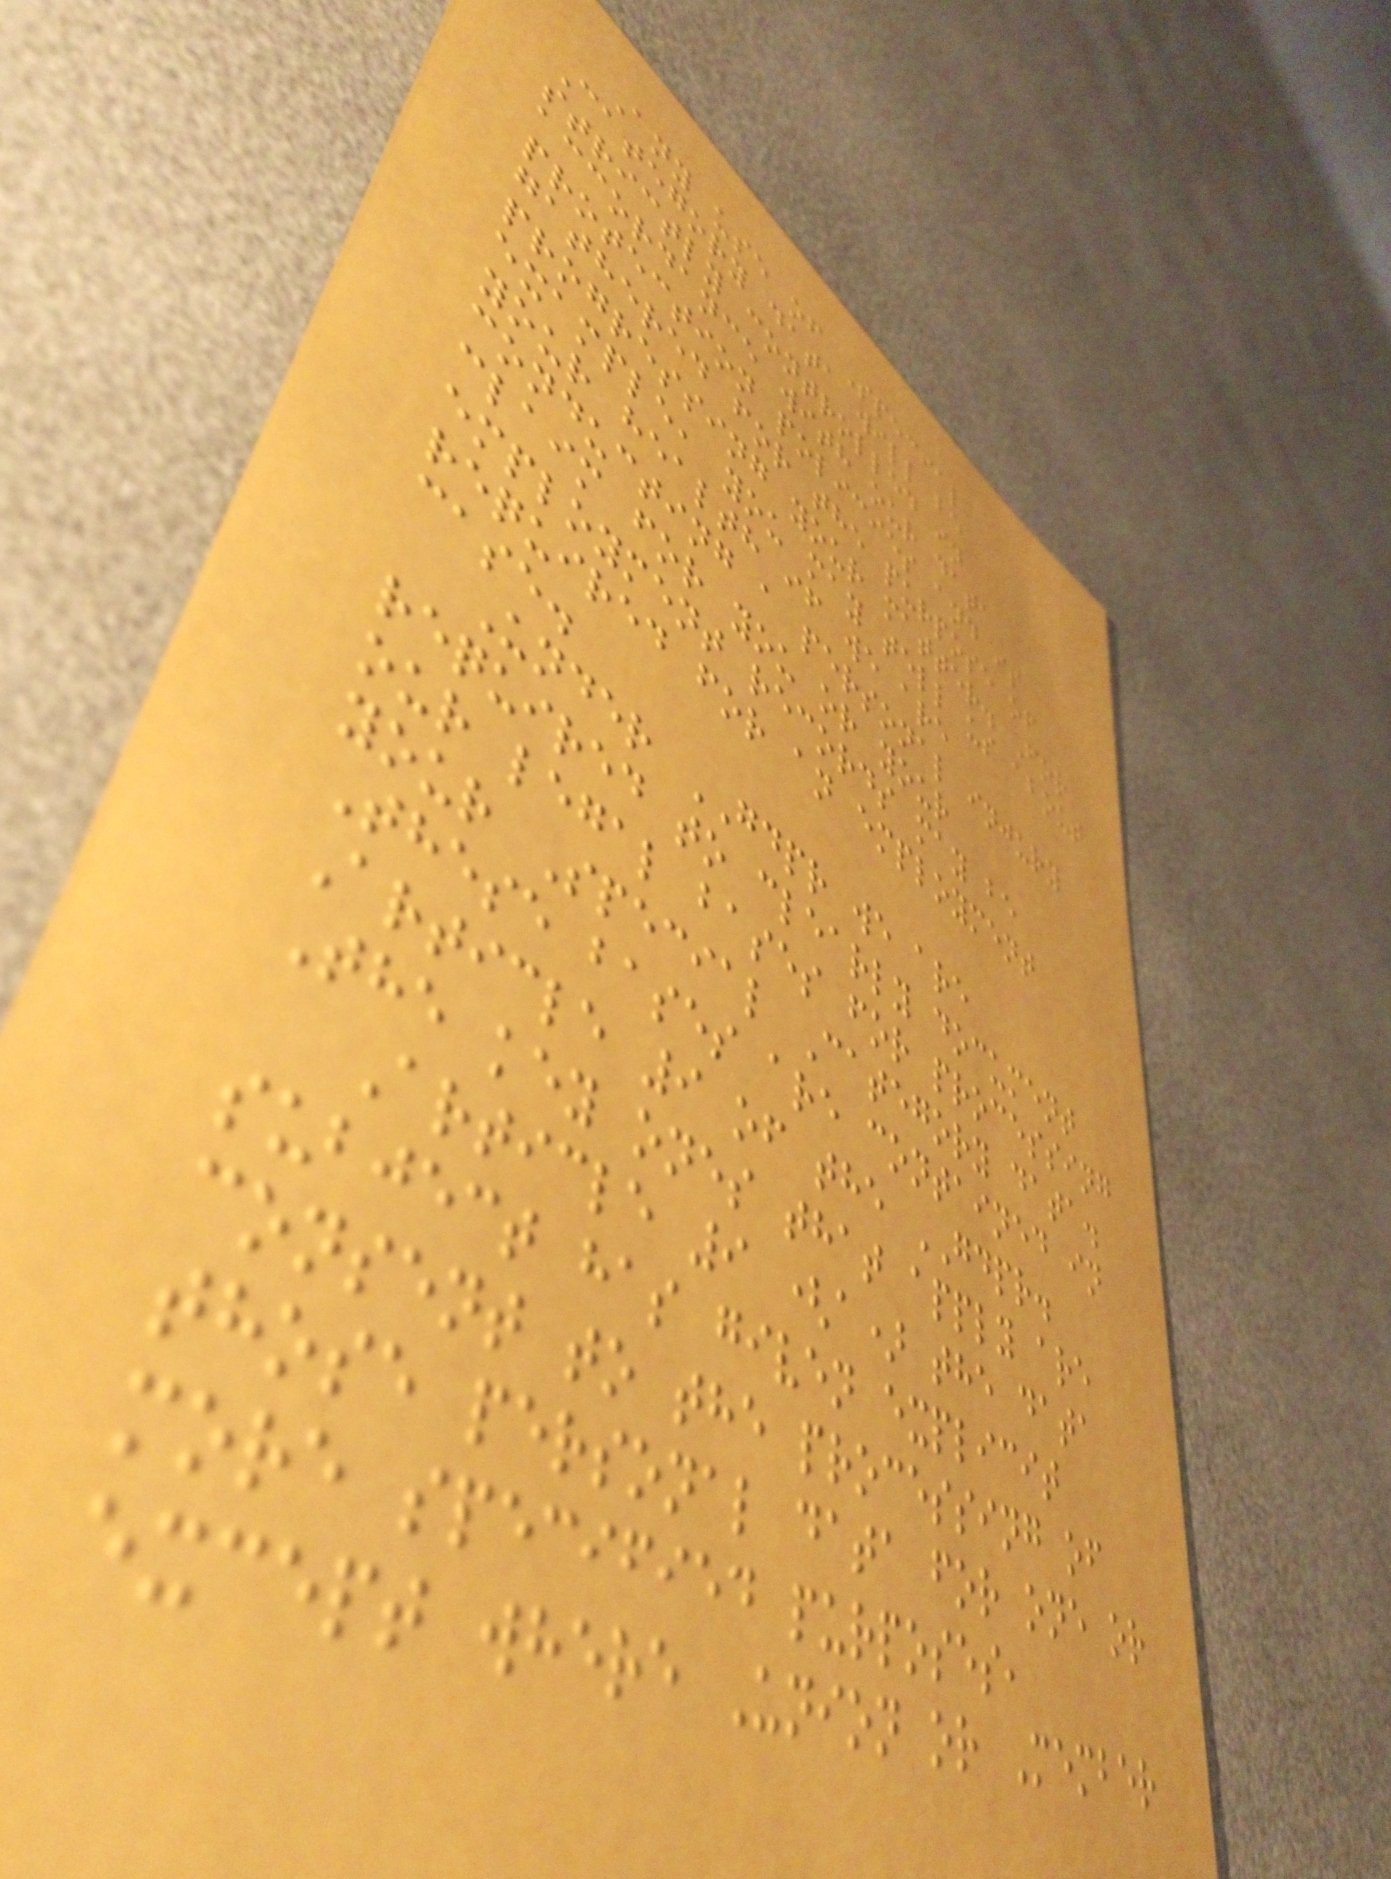Any use of Special
Category data will be
strictly controlled in
accordance with our data
protection policies and is
gathered for the purpose of
progressing your matter. For
example, you may tell us about
your health if we are
conducting a personal injury
claim for you or your
employment records may be
required for an employment
case.
Under GDPR we are
required to clearly document
our legal bases for processing
your Special Category data.
These bases are contained in
Article 9 of the GDPR.
The key ones that apply are
Article 9 (a) the data
subject has given explicit
consent to the processing of
those personal data for one or
more specified purposes,
except where Union or Member
